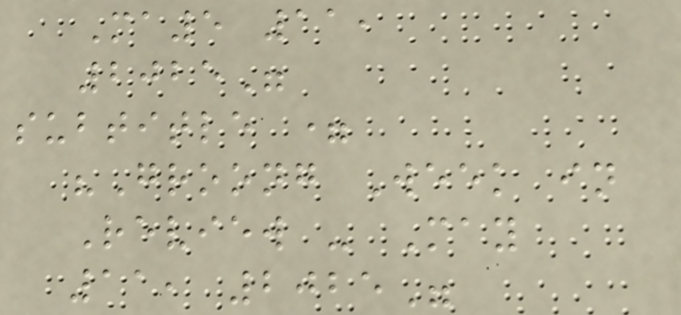Ma5 11,
2025"
subtitle =
"Groong Week in
Review - May
11, 2025"
